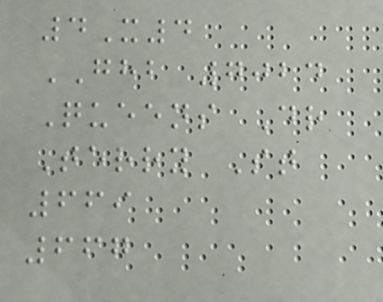4X4
GHB 7024
Queens Dr
Terry St
669
667
